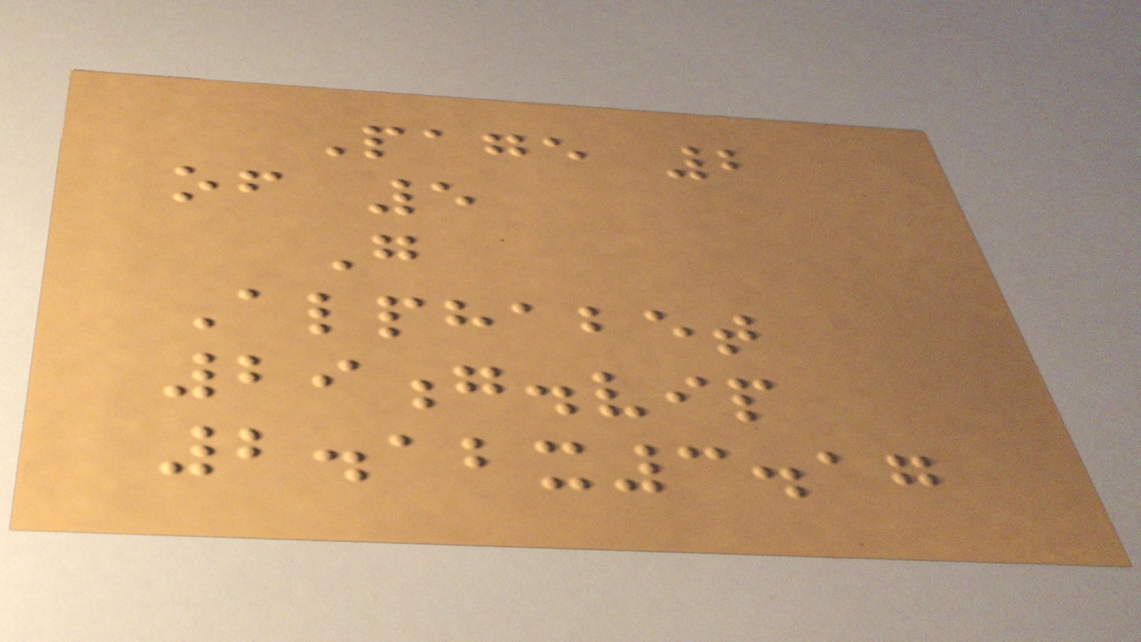Page 2
of 5
G
Alphabet
29g.vip
2.12x3.17
